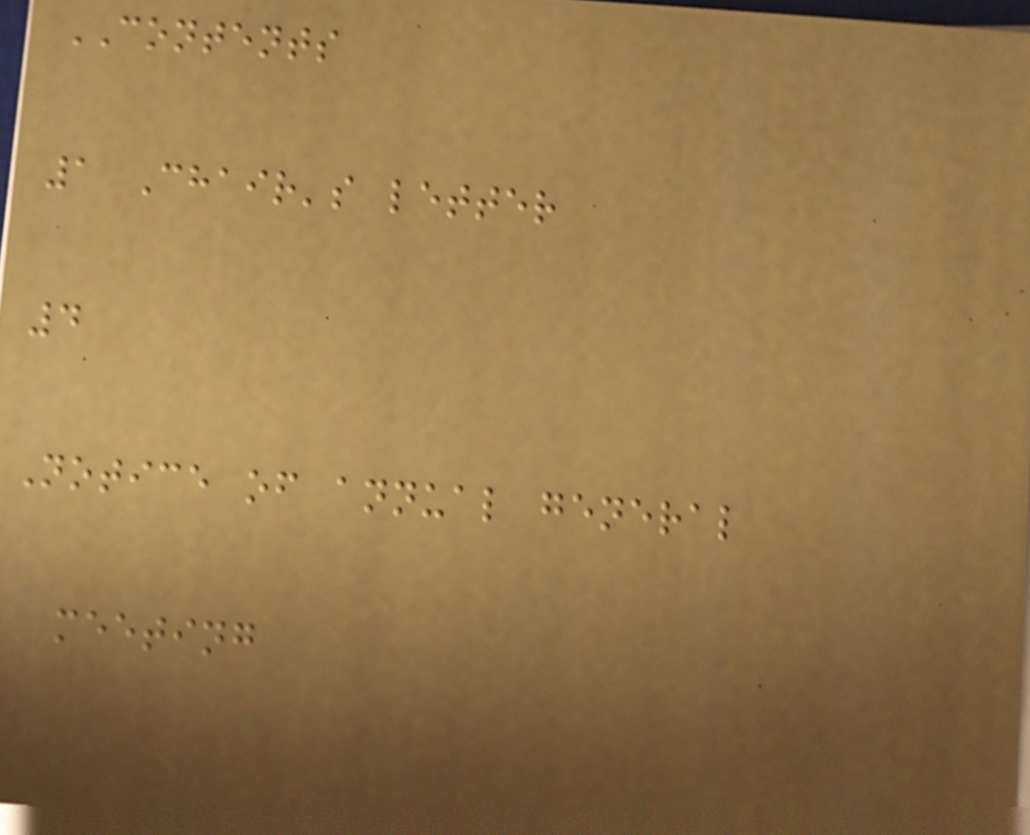CONTENTS
1 Chair's letter
4
Notice of annual general
meeting
